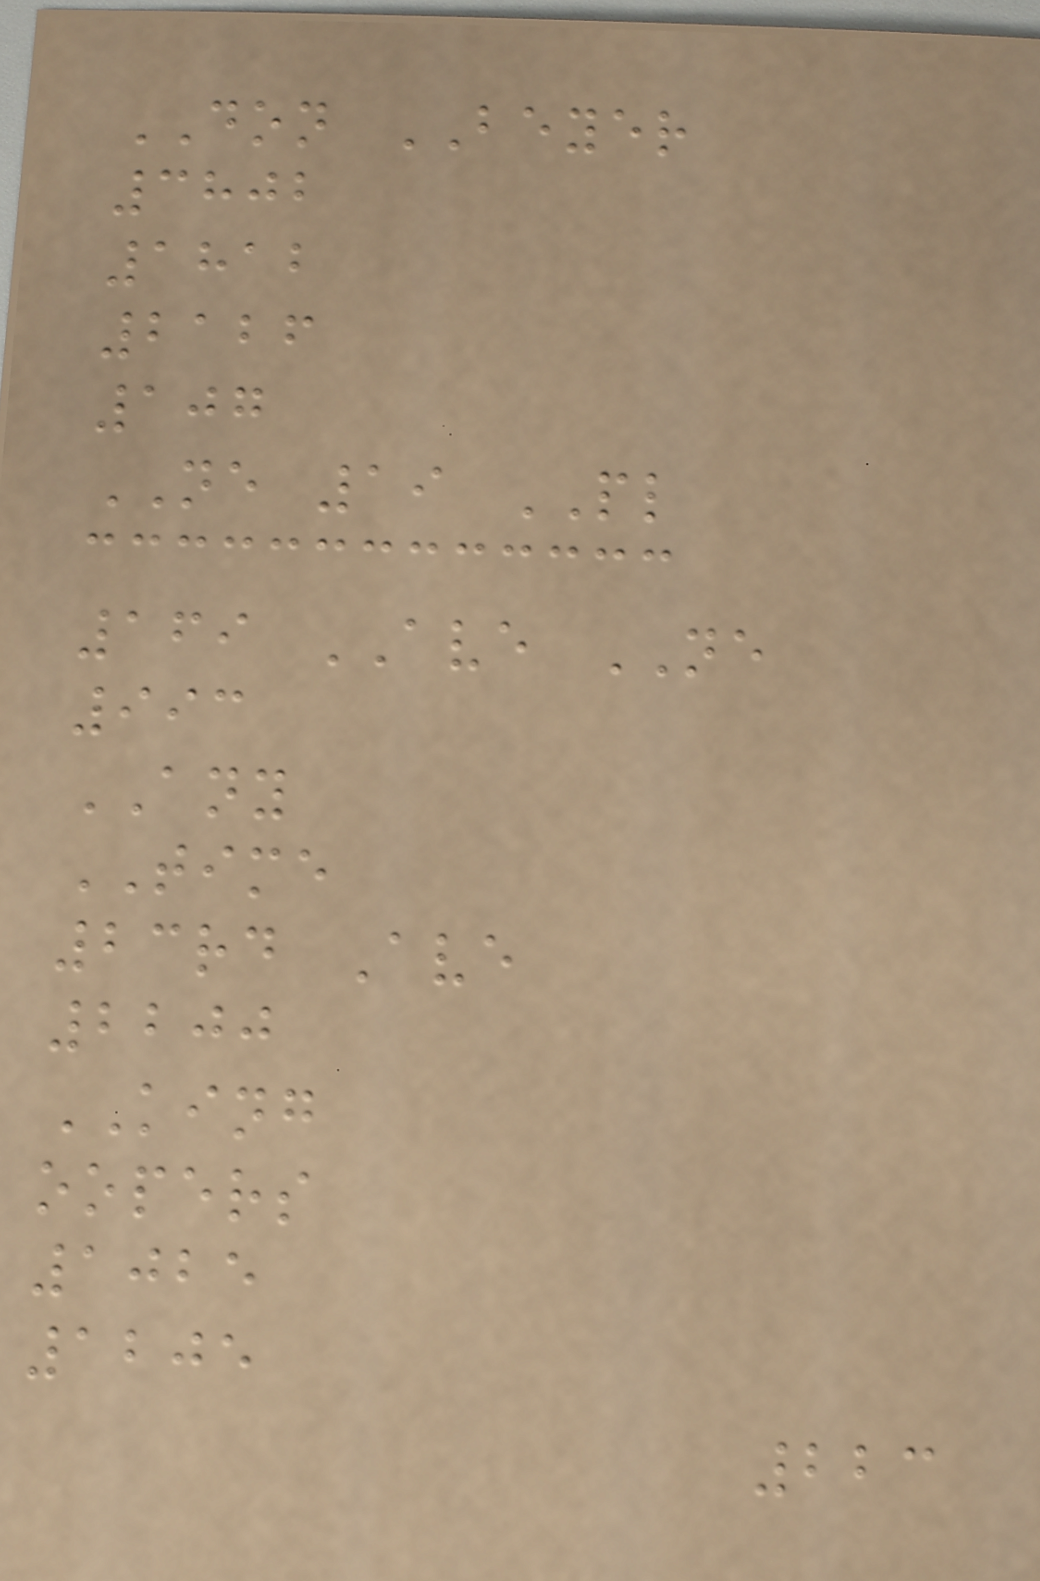DON BEYER
3802
1812
2126
107
NE 19 PL
169 AVE NE
993
ANY
TIME
23rd Ave
2200
KING
oopers
1025
1205
223
